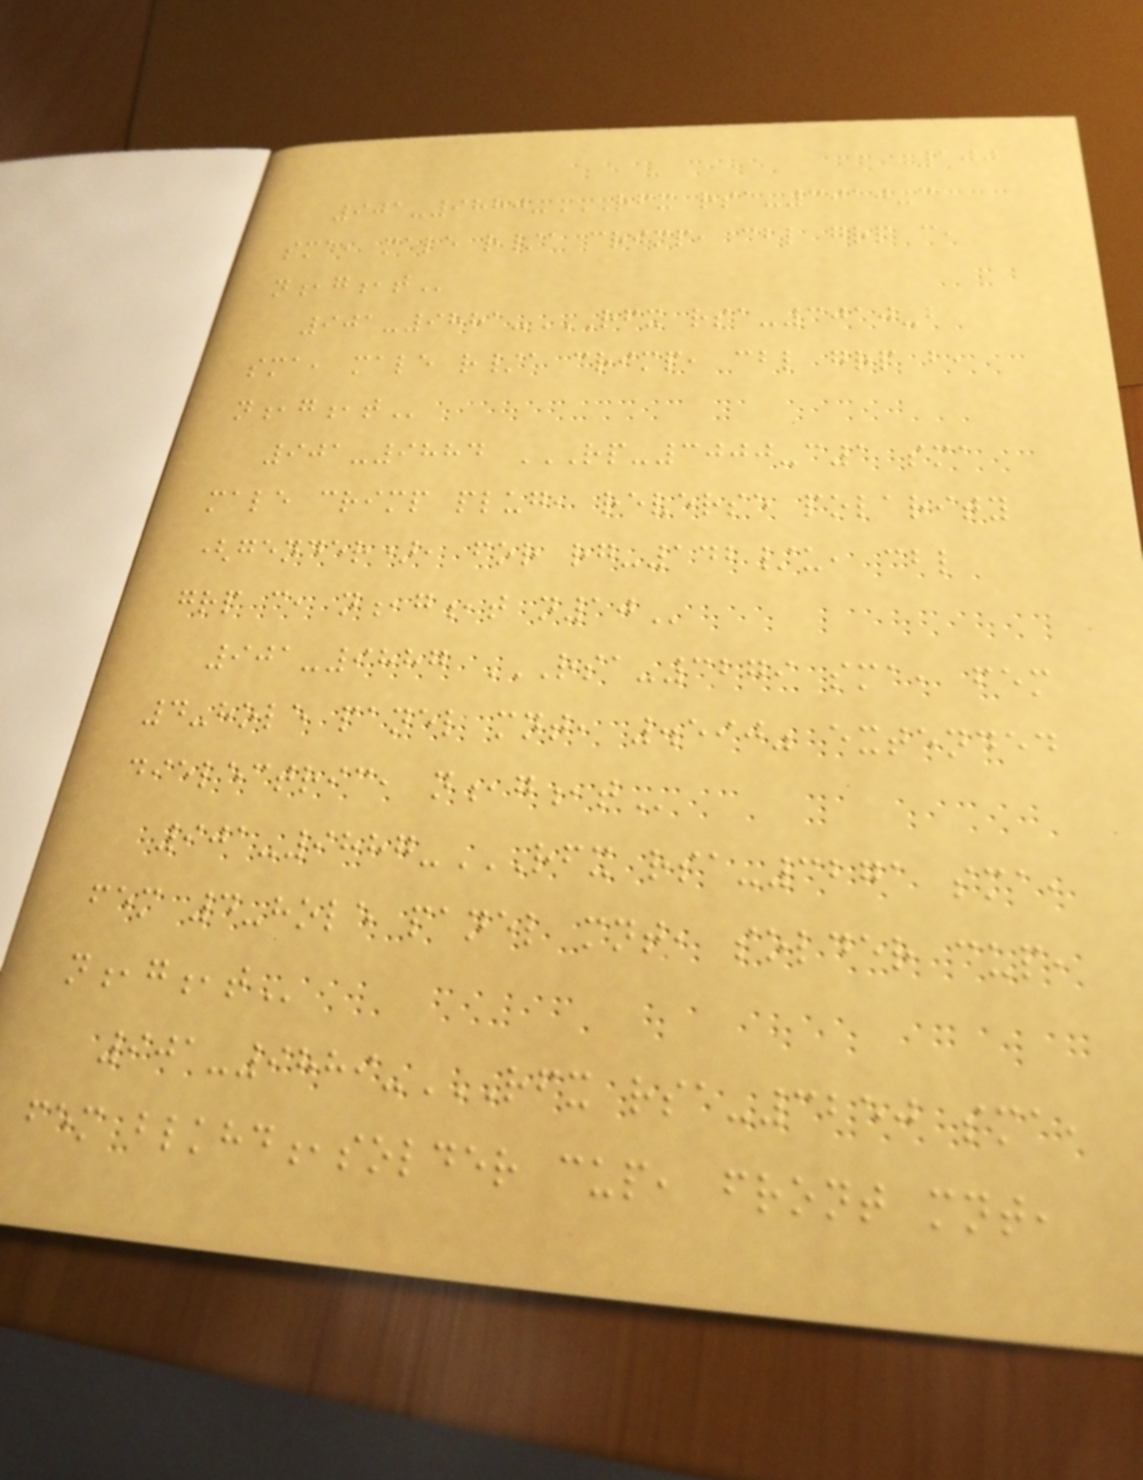100
901-9880-RFX RSA-3010-C
SMA, MALE R/A CRIMP, CBL GRP C,
N,G,T
901-9881-RFX RSA-3010-B
SMA, MALE R/A CRIMP, CBL GRP B,
N,G,T
901-9884 RP-3000-C1 SMA
MALE CRIMP PLUG, REVERSE POLARITY
(GENDER), FOR RG-142/U, CBL
GRP C, N,G,T N10
901-9887 RSA-3279 SMA, FEM
4-HOLE PANEL MNT, .590" EXTENDED
DIELECTRIC, N,G,T
901-9887-RFX RSA-3271 SMA,
FEM 4-HOLE PANEL MNT, SOLDER CUP,
N,G,T
901-9889-RFX RSA-3250 SMA,
FEM BLKHD,SOLDER CUP, FRONT MNT,
